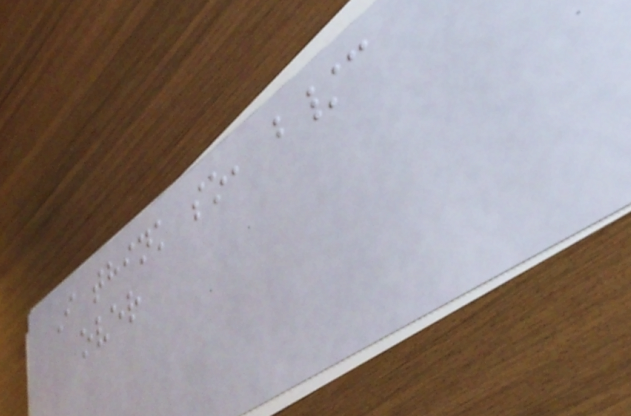I think so, b/c
over
